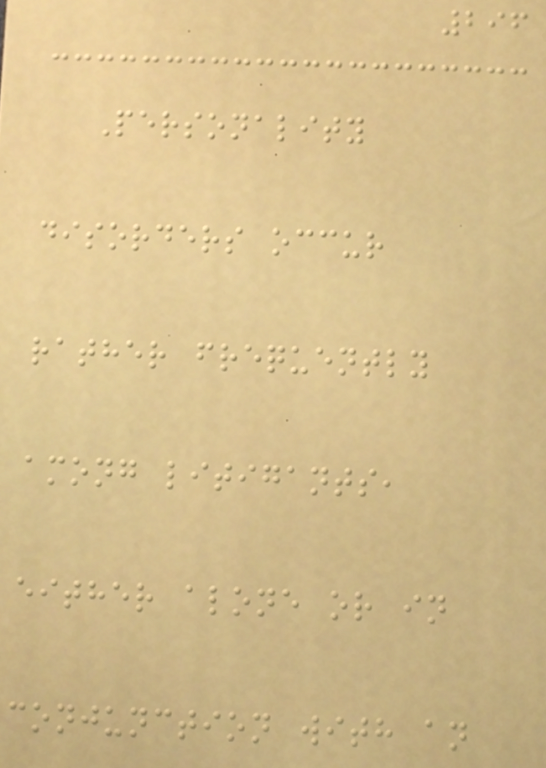296
Personality
disorders occur
rather frequently
among litigants,
either alone or in
conjunction with an
